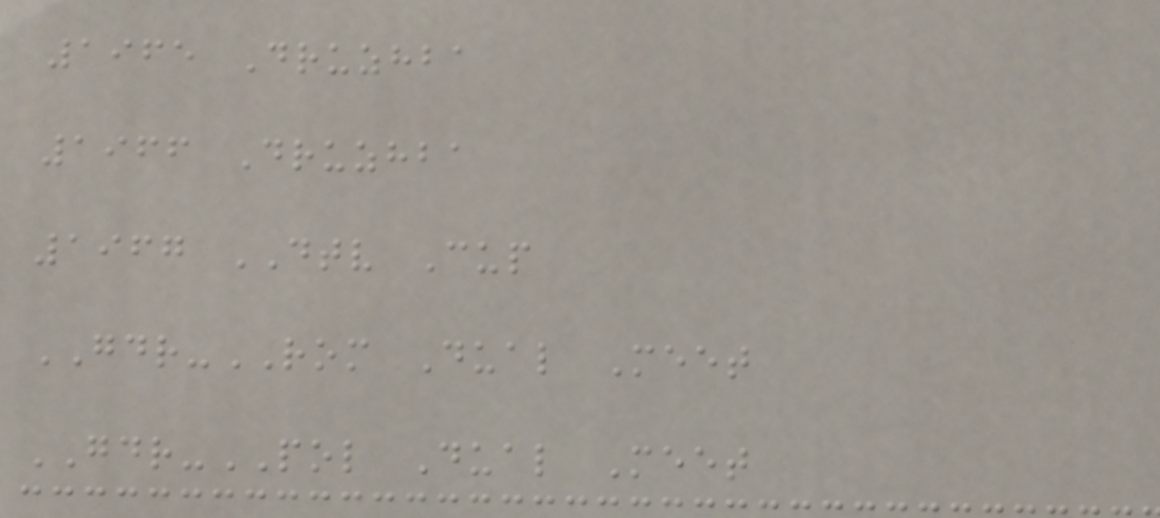1965 Druzhba
1966 Druzhba
1967 DTV Cup
GDR-ROM Dual Meet
GDR-POL Dual Meet
